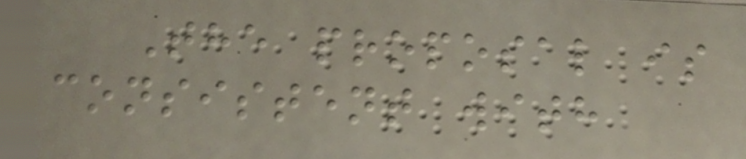The proposal is
consistent with
